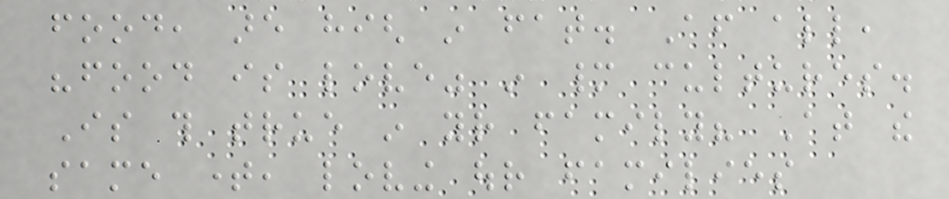food, are high in fat. After all,
"food is love" in many cultures.
Is this true in your family? At the
same time, loving our families
